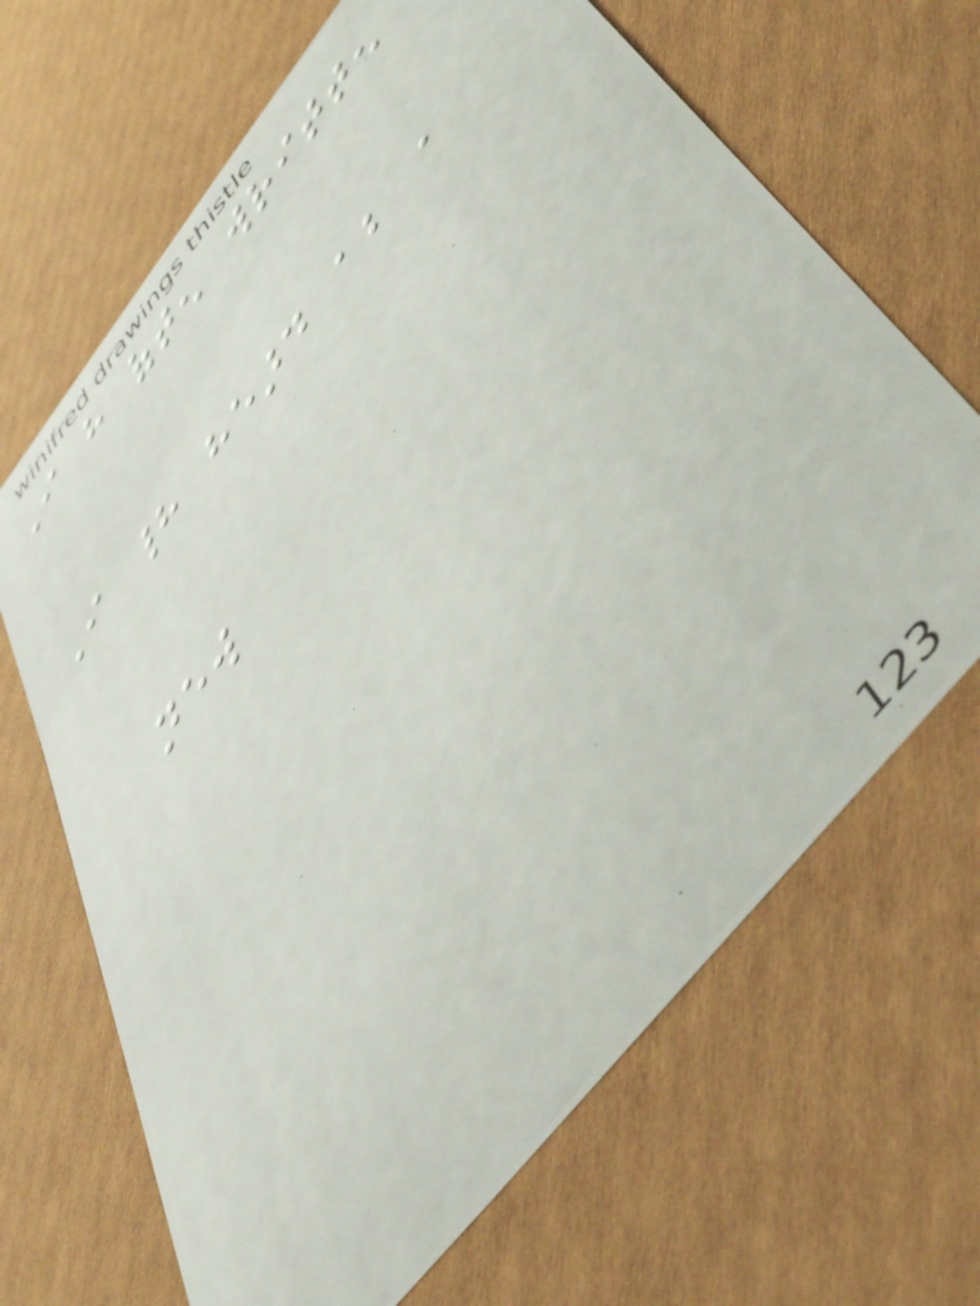I have often written
I had heard about a
new
